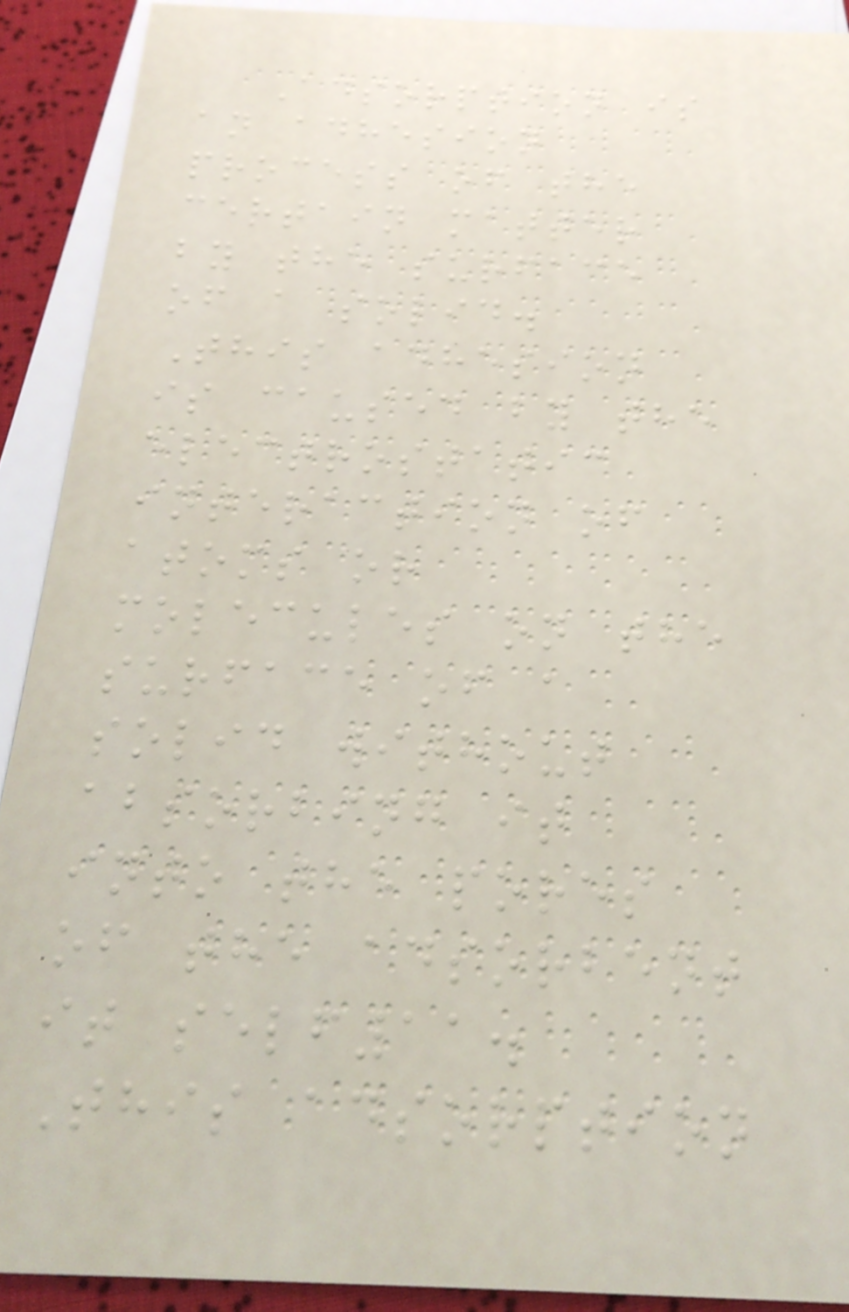Adsorption is
an adhesion
process of the
certain matter
by the surface
of a solid.
This adhesion
is caused by the
electrostatic
interaction of
atoms or
molecules on the
surface of a
solid without
absorbing it
into the pores
of the adsorbent
it self11.
This adsorption
